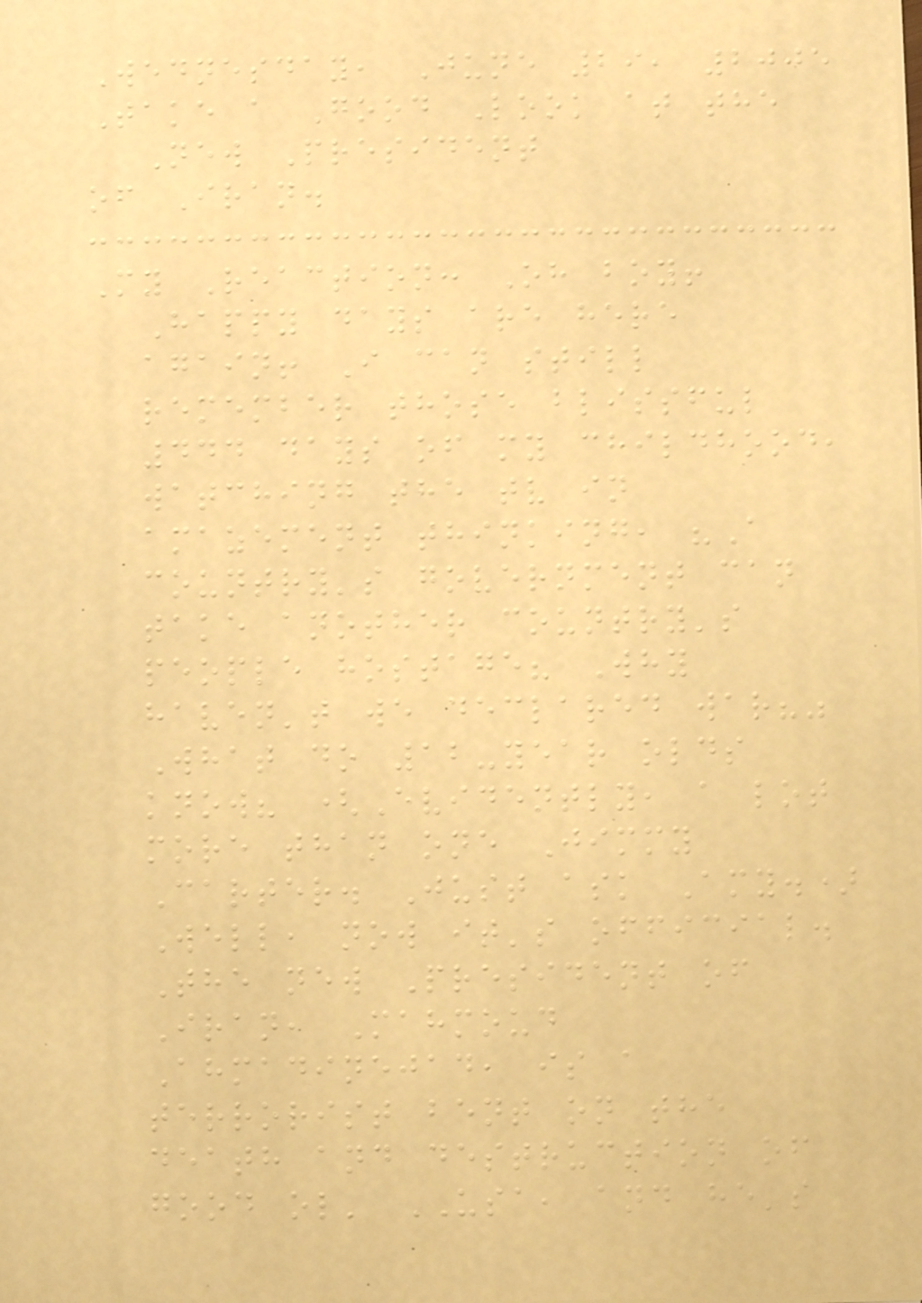Wednesday, June 29, 2005
Take a Good Look at the
New President
of Iran.
My Reaction: Oh boy!
Happy days are here
again! I can still
remember those blissful
444 days of my childhood,
watching the tv in
amazement thinking, "A
country's government can
take another country's
people hostage? Why
haven't we declared war?"
What do 12-year olds
know? (Evidently, a lot
more than one Jimmy
Carter. Just ask Amy.)
Well, now it's official.
The new President of
Iran, Mahmoud
Ahmadinejad, is a
terrorist bent on the
death and destruction of
good ol' USA, and he's
